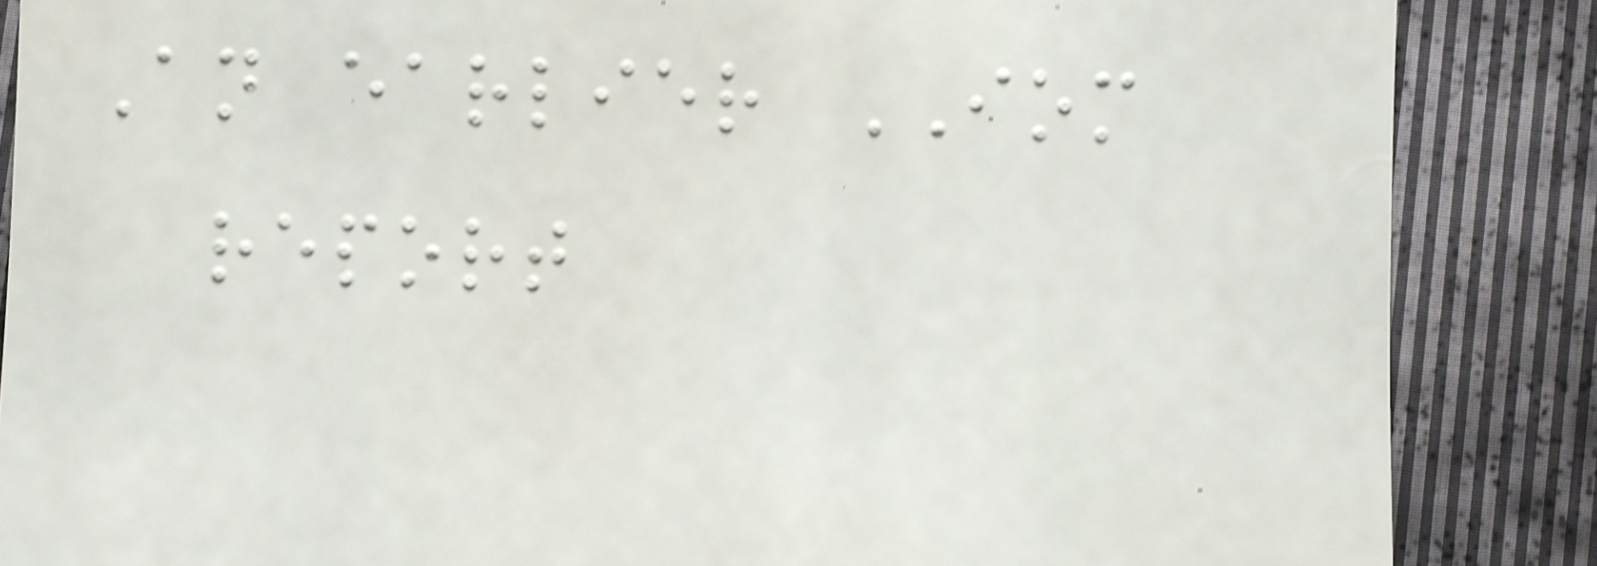An earlier IOM
report
